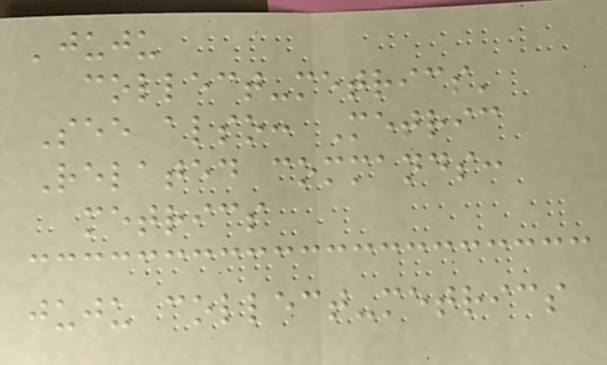'juju
collect-metrics'
See also: Metric
Related commands:
metrics
juju collect-metrics
